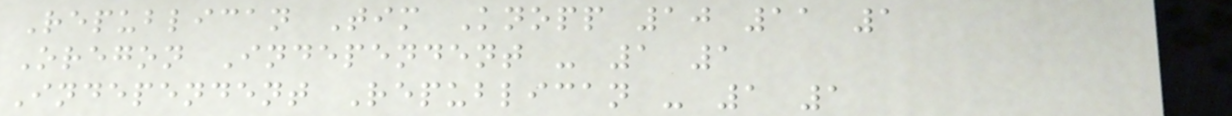Republican Tim Knopp 10 11 1
Oregon Independent - 1 1
Independent Republican - 1 1
